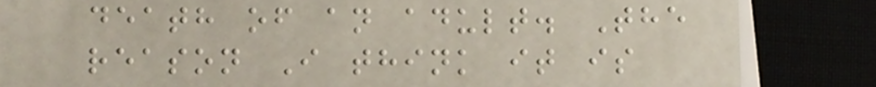death of an adult. The
reason I think it is
